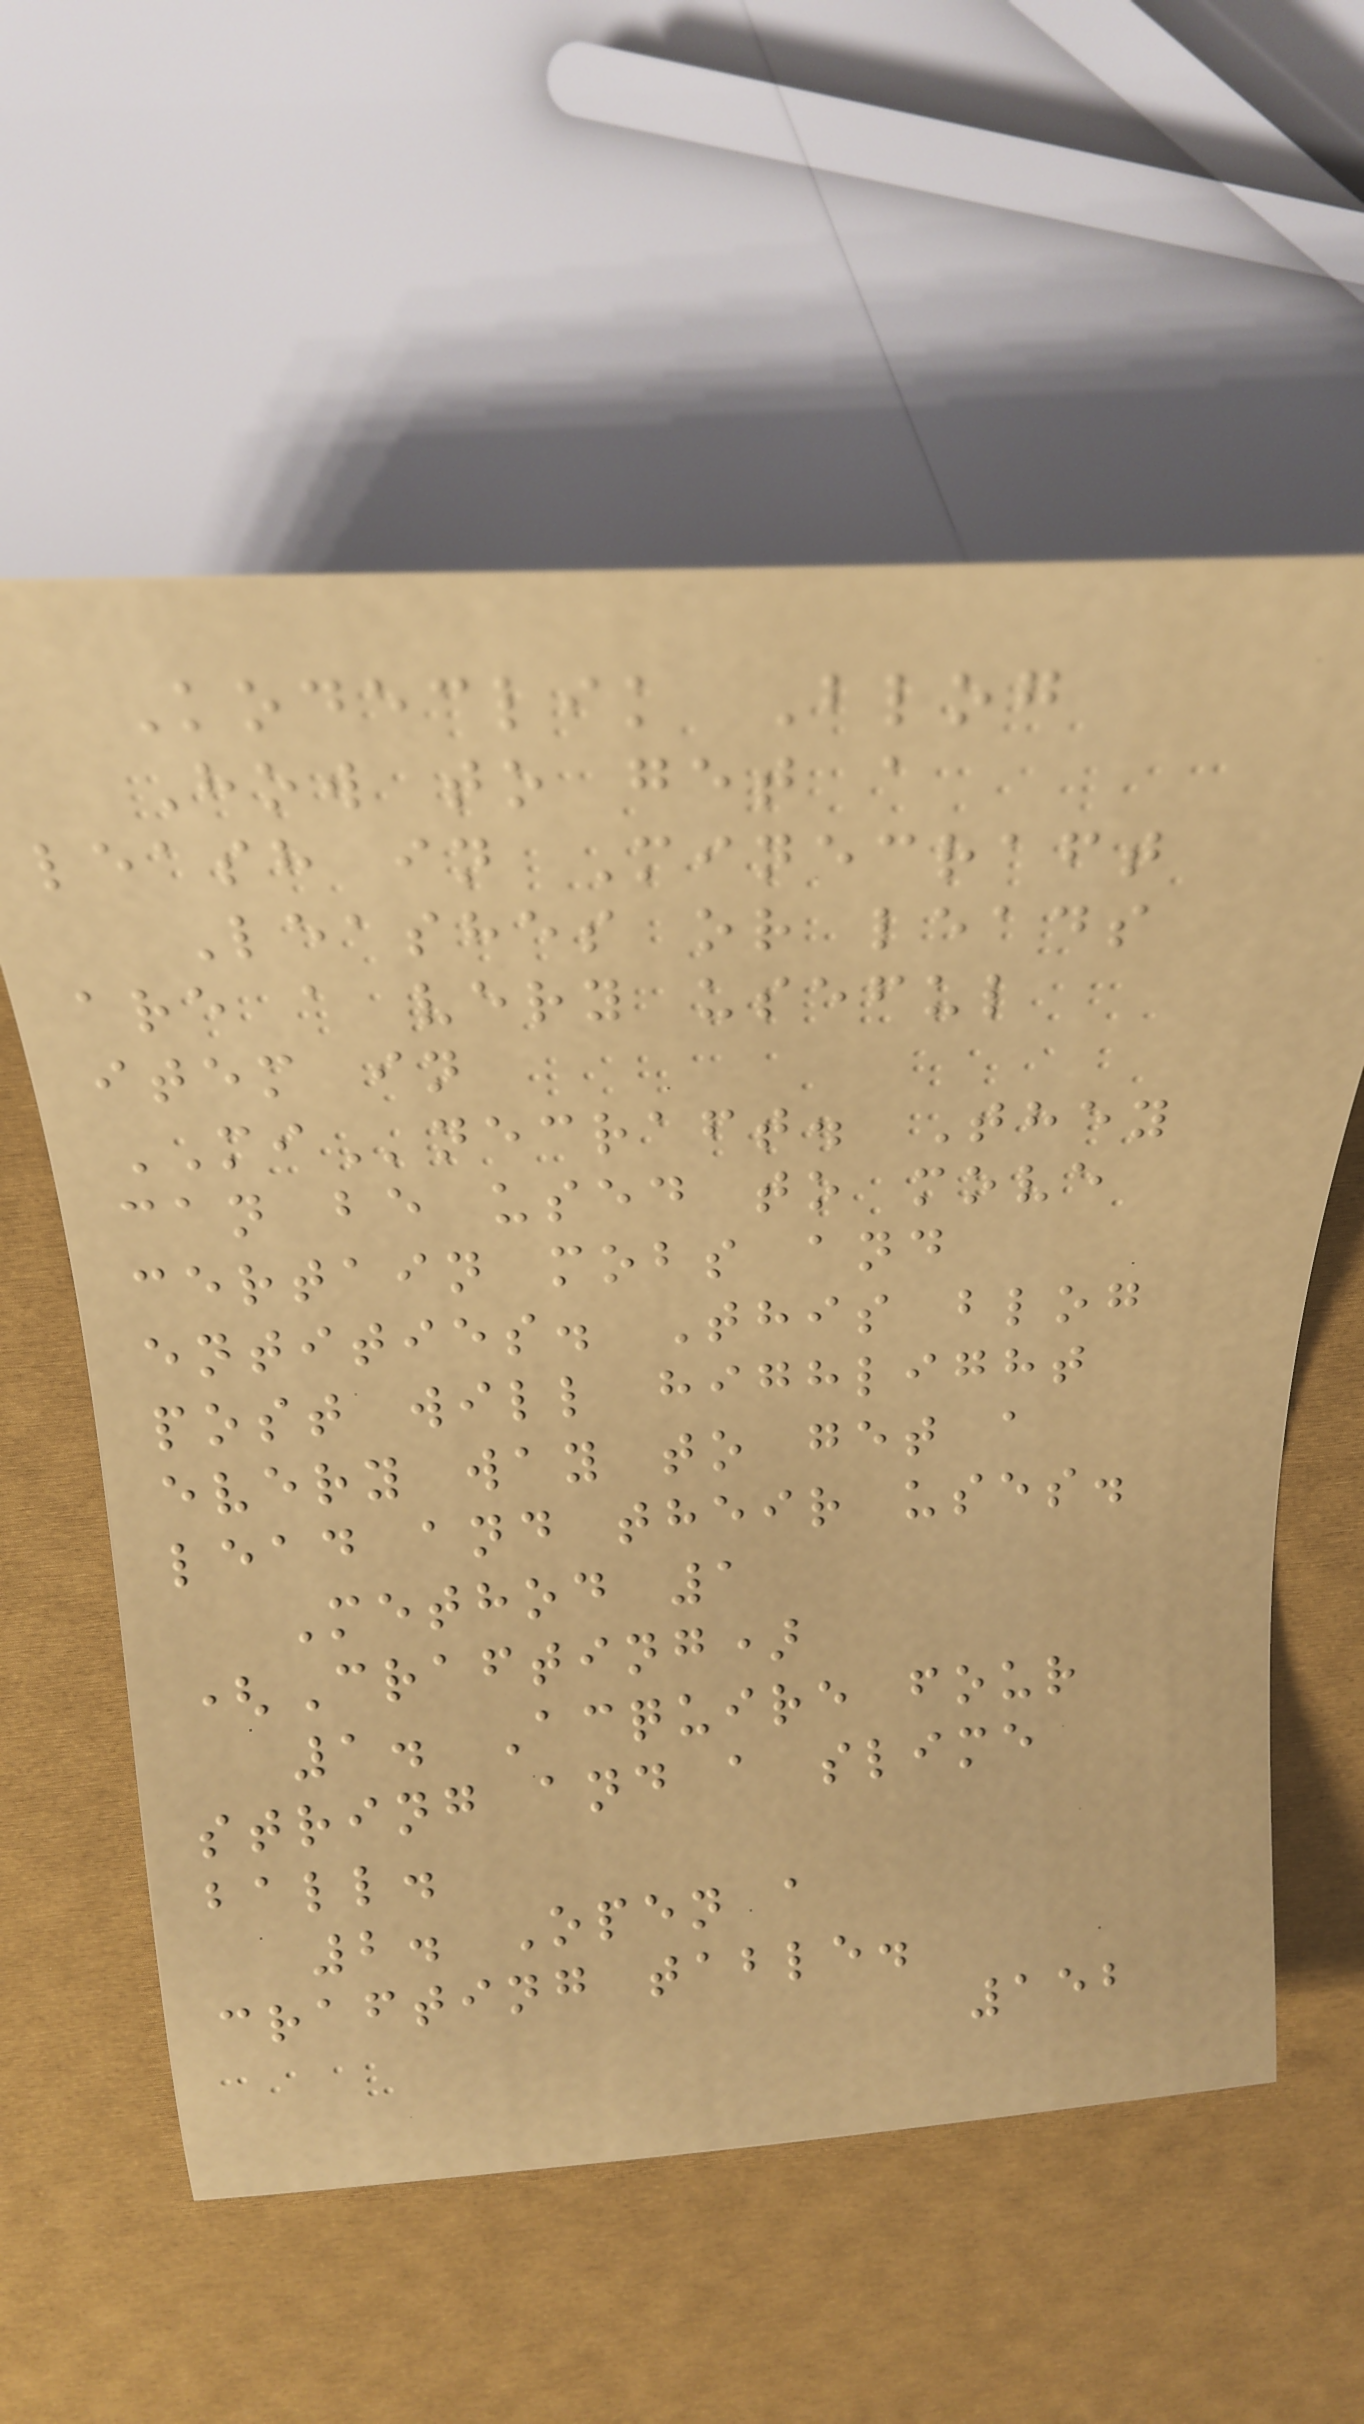Kodeclik Blog
How to get a
leash in Minecraft
Leashes or leads
are a very useful
item in
MInecraft. They
can be used to move
certain mobs and
entities. This blog
post will highlight
every way to get a
lead and their uses.
Method 1
(Crafting)
1. Acquire four
string and a slime
ball.
2. Open a
crafting table.
152
